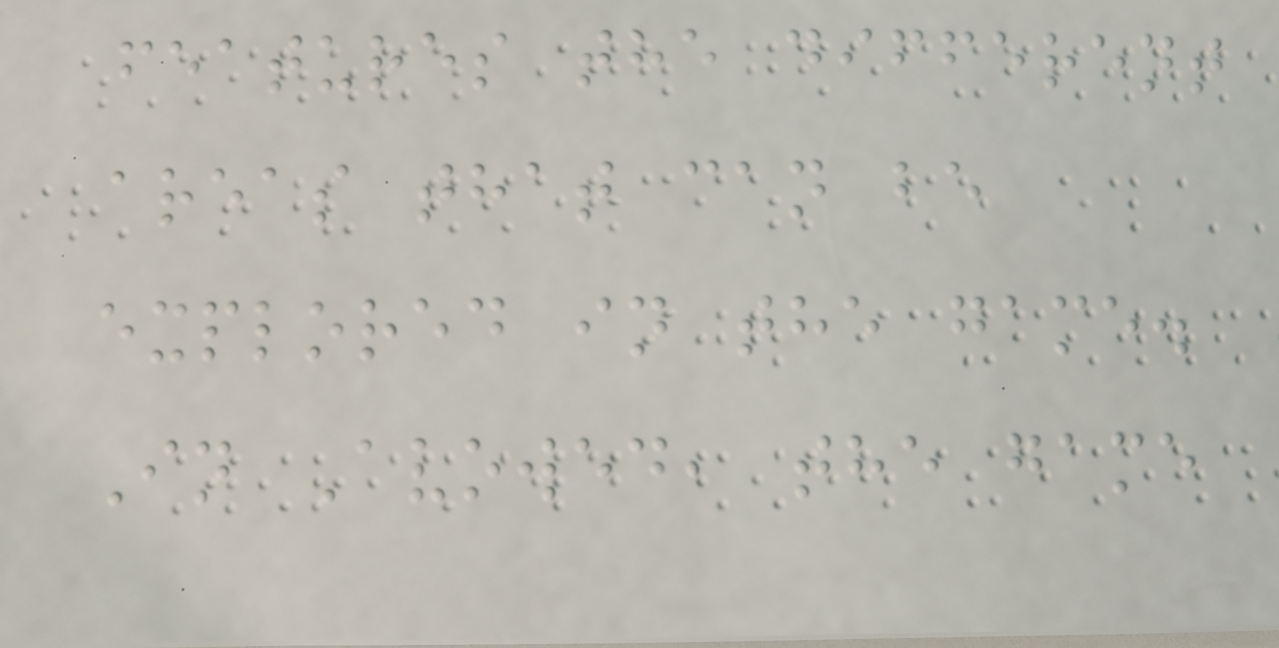features the different
areas that can be
explored in the game.
In Avowed, the game
